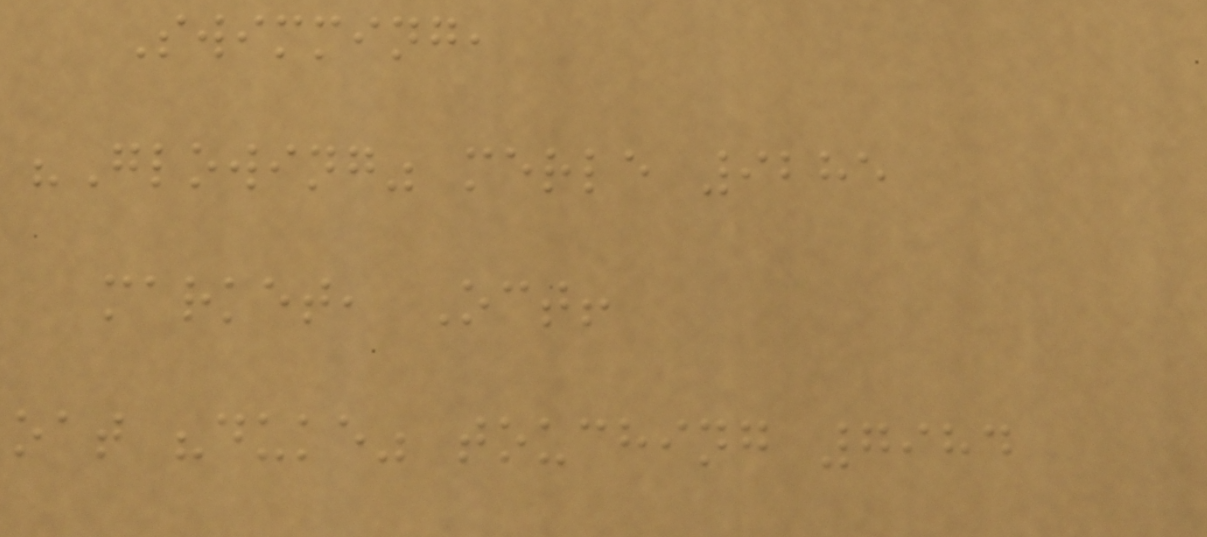Swimming,
"Glowing" merle 9285
market, Oct!
oat "duke" touching 7984
